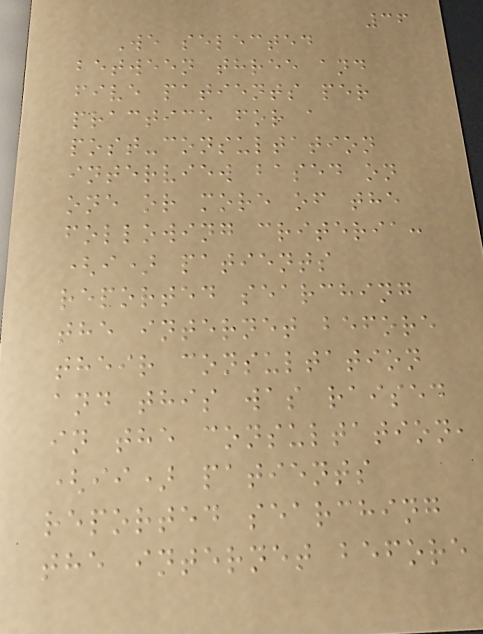36
We selected
between three and
five patients per
practice for a
post-consultation
interview based on
one or more of the
following criteria:
(i) patients
reported searching
the internet before
their consultation
and this was raised
in the consultation,
(ii) patients
reported searching
the internet before
